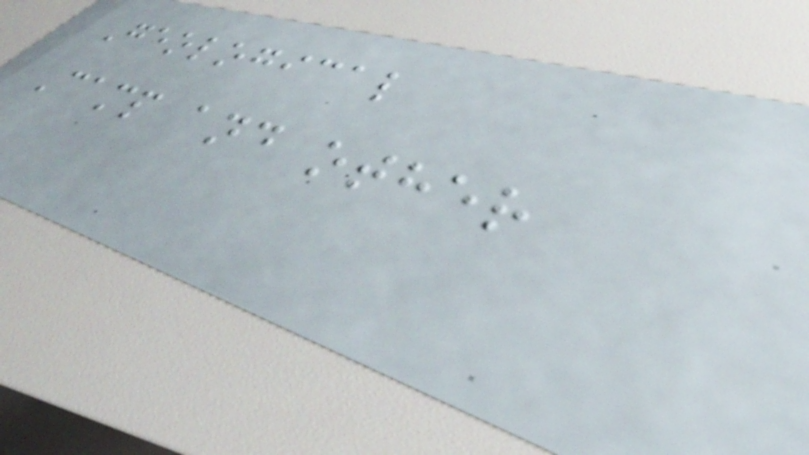Geological
Camp and other
